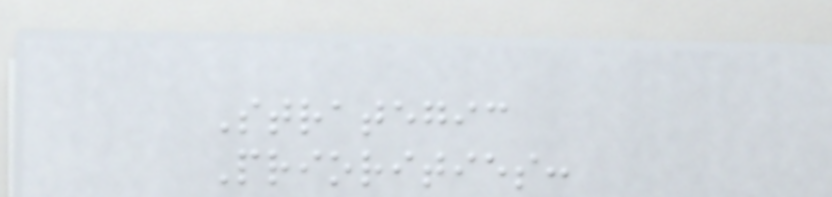Strategic
Priorities:
